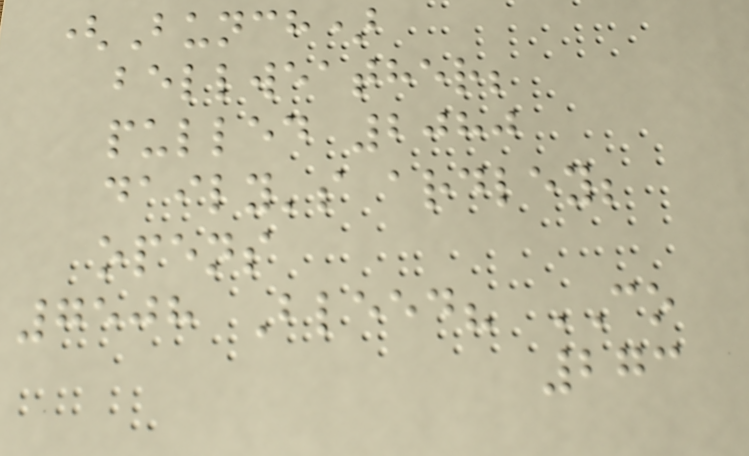(Bunch)
bellweather;
pulled 2080
daily's ardley;
opens
7508 Bleed? CO
273
